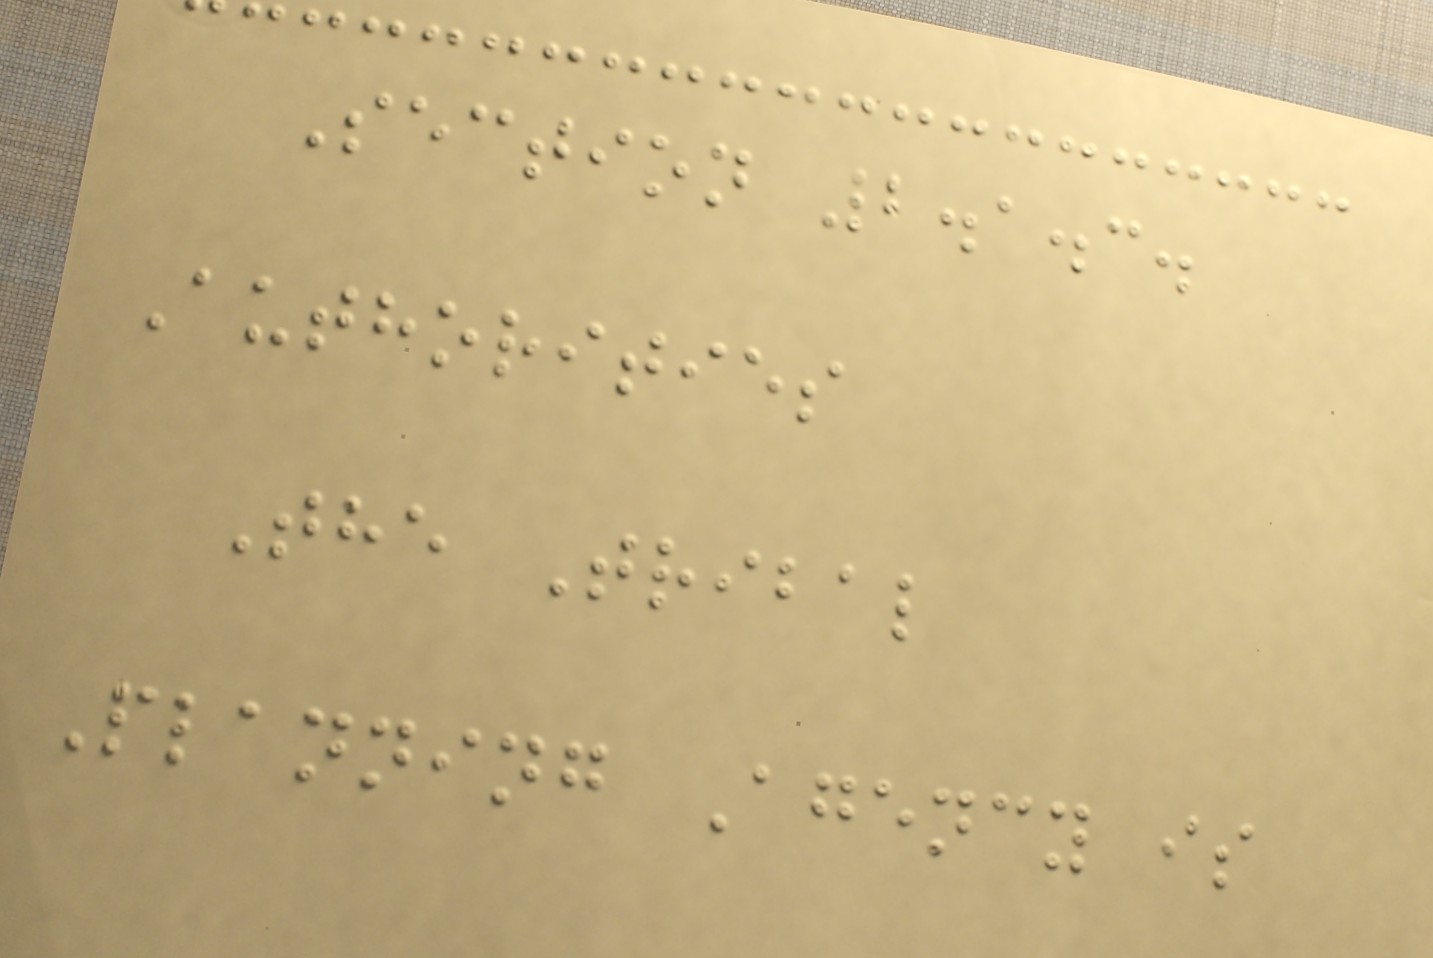Section 2.1.3.
Authorities
The Tribal
Planning Agency is
